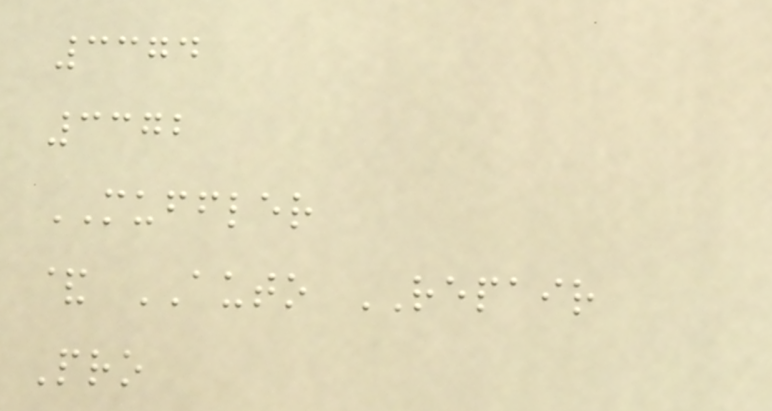3374
3372
MUFFLER
& AUTO REPAIR
Pro
